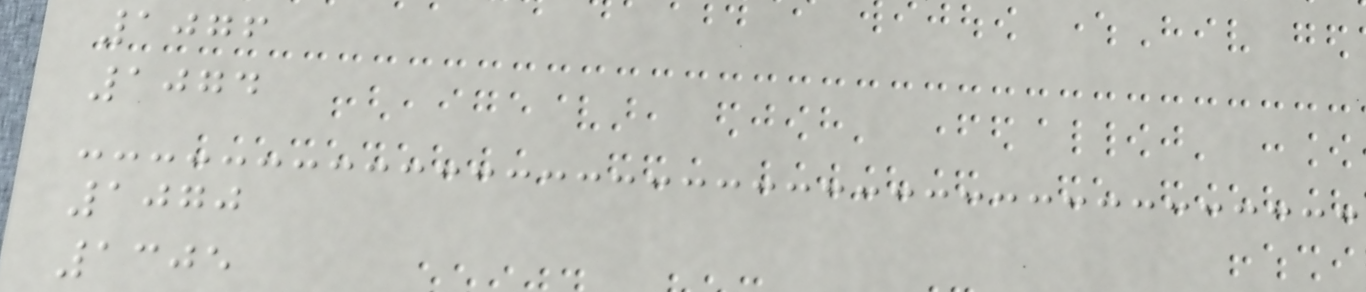1076
1074
1070
1305
